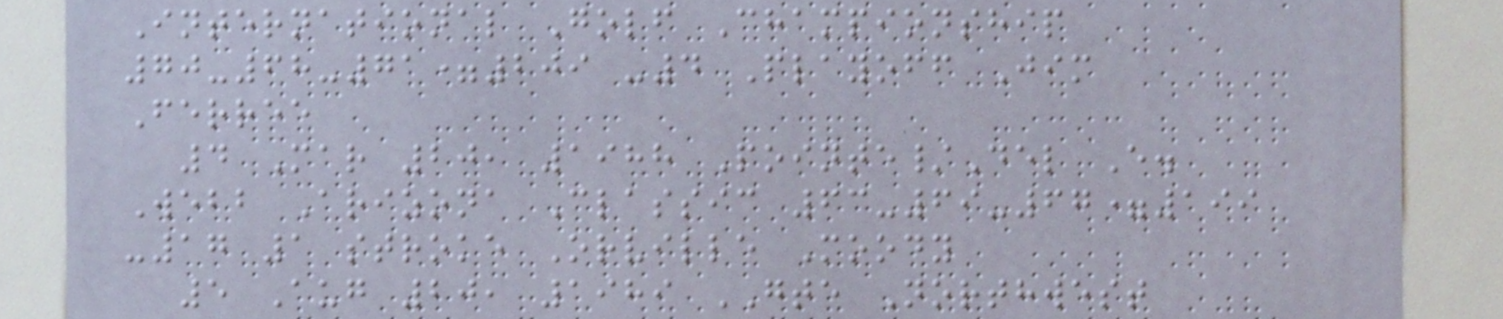International Golf Championship
70-68-71=209 -4 Playoff Jim
Ferree
4 Mar 20, 1988 Pointe/Del E.
Webb Arizona Classic 63-69-67=199
-17 1 stroke Orville Moody
5 Aug 20, 1989 GTE Northwest
